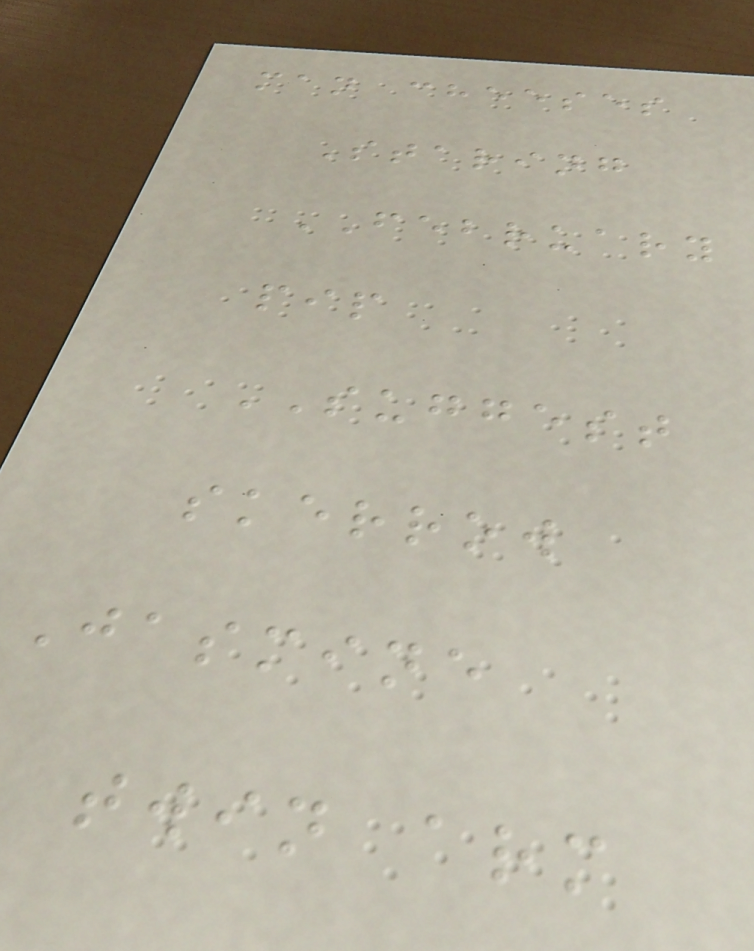man cheeses
Staring
FEBRUARY
pip
SUGGEST
skerrow
Jasmine
twin arm
